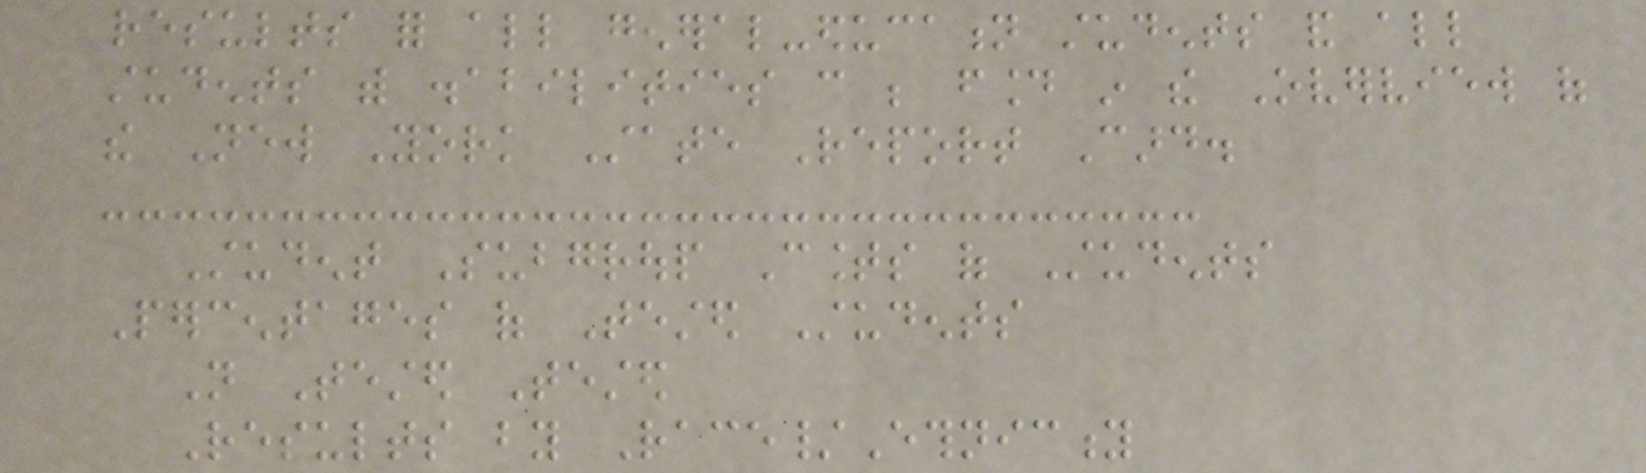results for all general-education students and all
students with disabilities can be found in the Overview of
the New York State Report Card.
Student Subgroup Counts of Students
Percentages of Tested Students
Not Tested Tested
Results by Race/Ethnicity
